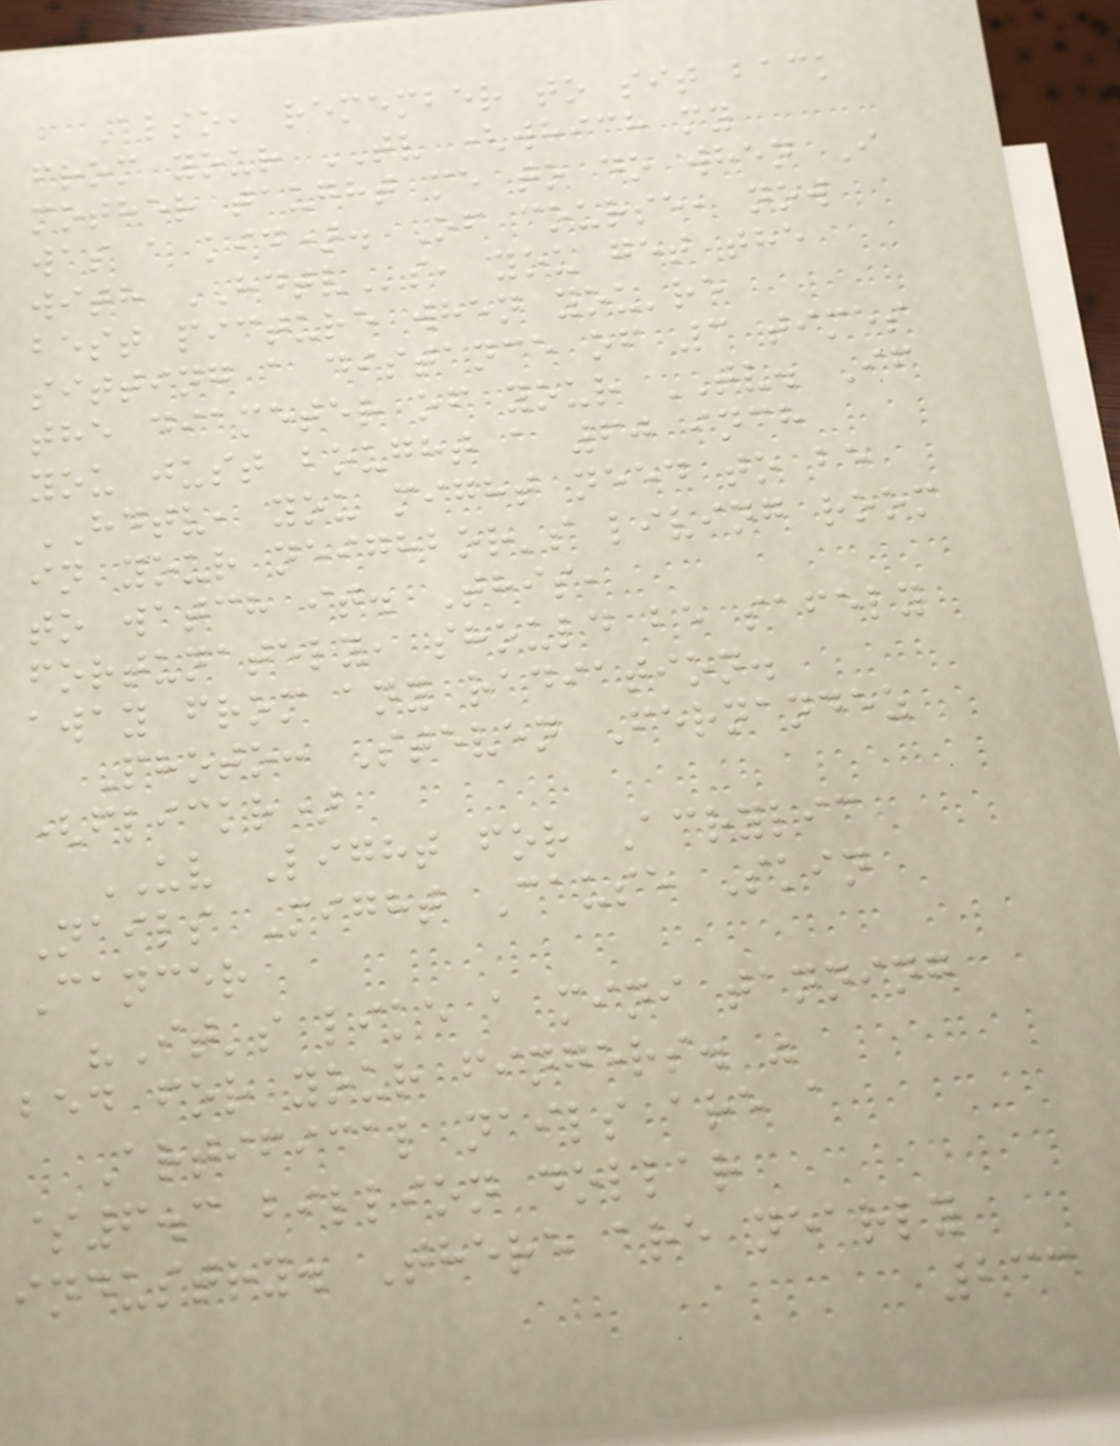Also, remember to sit back
from your TV (which my
mother taught me to do when I
was a kid). Of course, now
with HDTVs, you get the
best picture when you're
sitting a distance of 3 times
the diameter of your TV. If
you just bought a 60 inch
HDTV, you might need to be
in your neighbor's living room
to watch it. This,
fortunately, should be safely
away from any radiation.
Photo: Steven Fernandez
(flickr)
UV Light for Acrylic
Nails Might Cause Skin
Cancer
"It's like a mini tanning
bed for your fingers. "
Artifical nails are a
$6.3 billion dollar
industry. There are nearly
233
